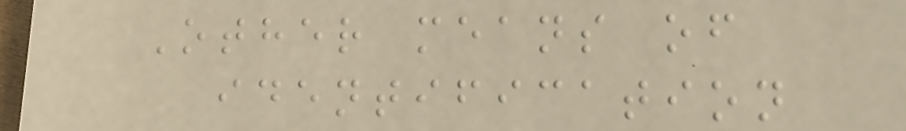Other means of
identification
